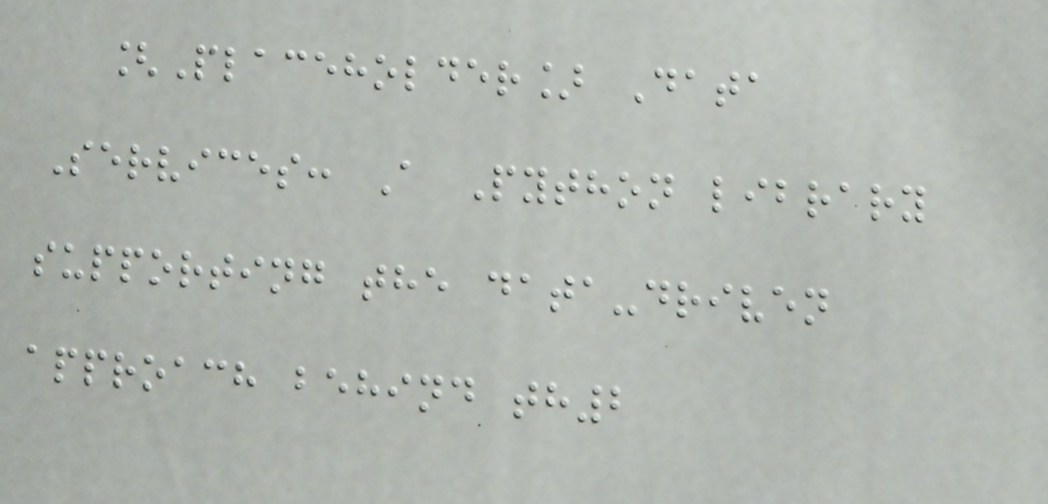[Placeholder] Data
Services: A Python library
supporting the data-driven
approach behind th2
